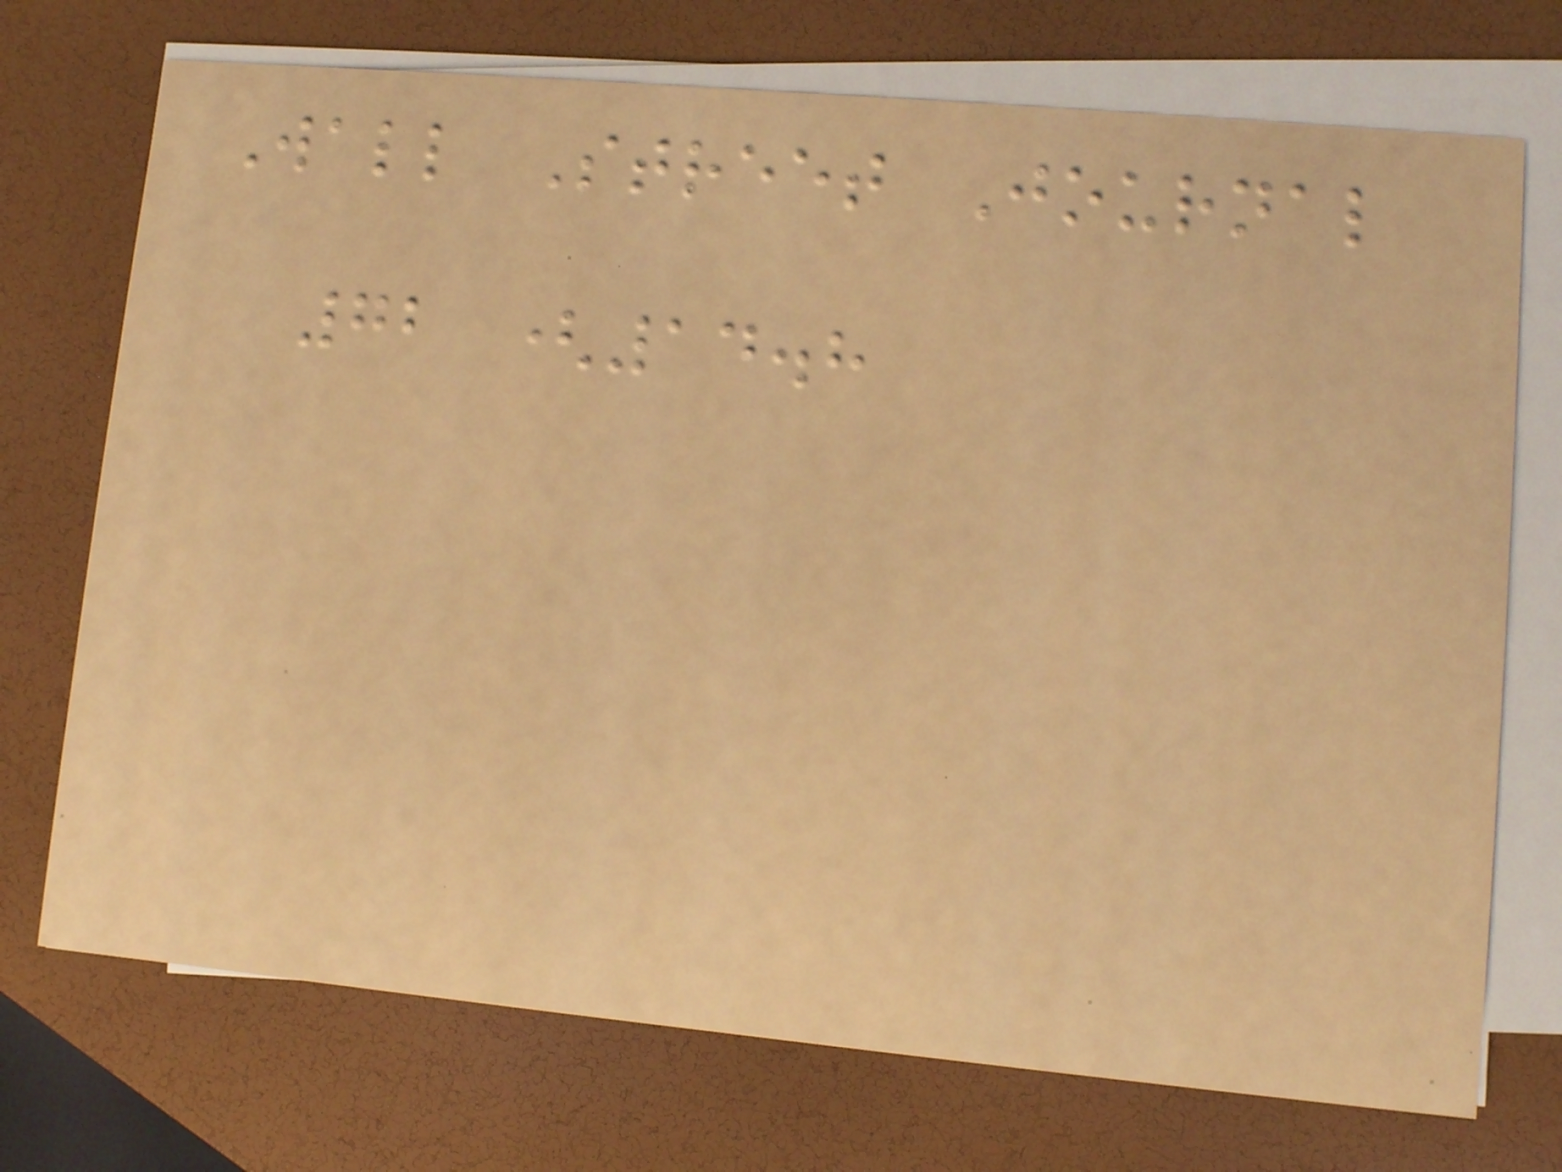Wall Street Journal
72 (14.8
